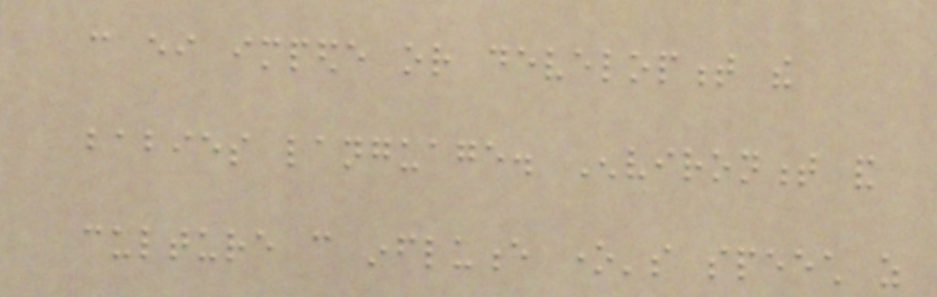can either impede or development the
babies language. Environment and
culture can influence one's speech as
